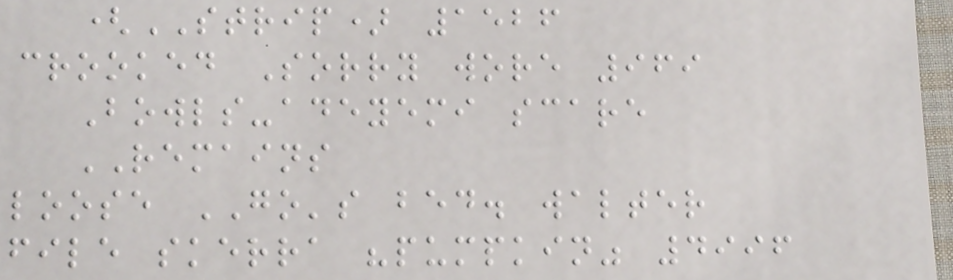(STRIP) 1526
crooked Sorry wore 969
Bowls-adeyemi scare
REMAINS
loose GO's bed. walter
file skerra "pumpkin" 4996
